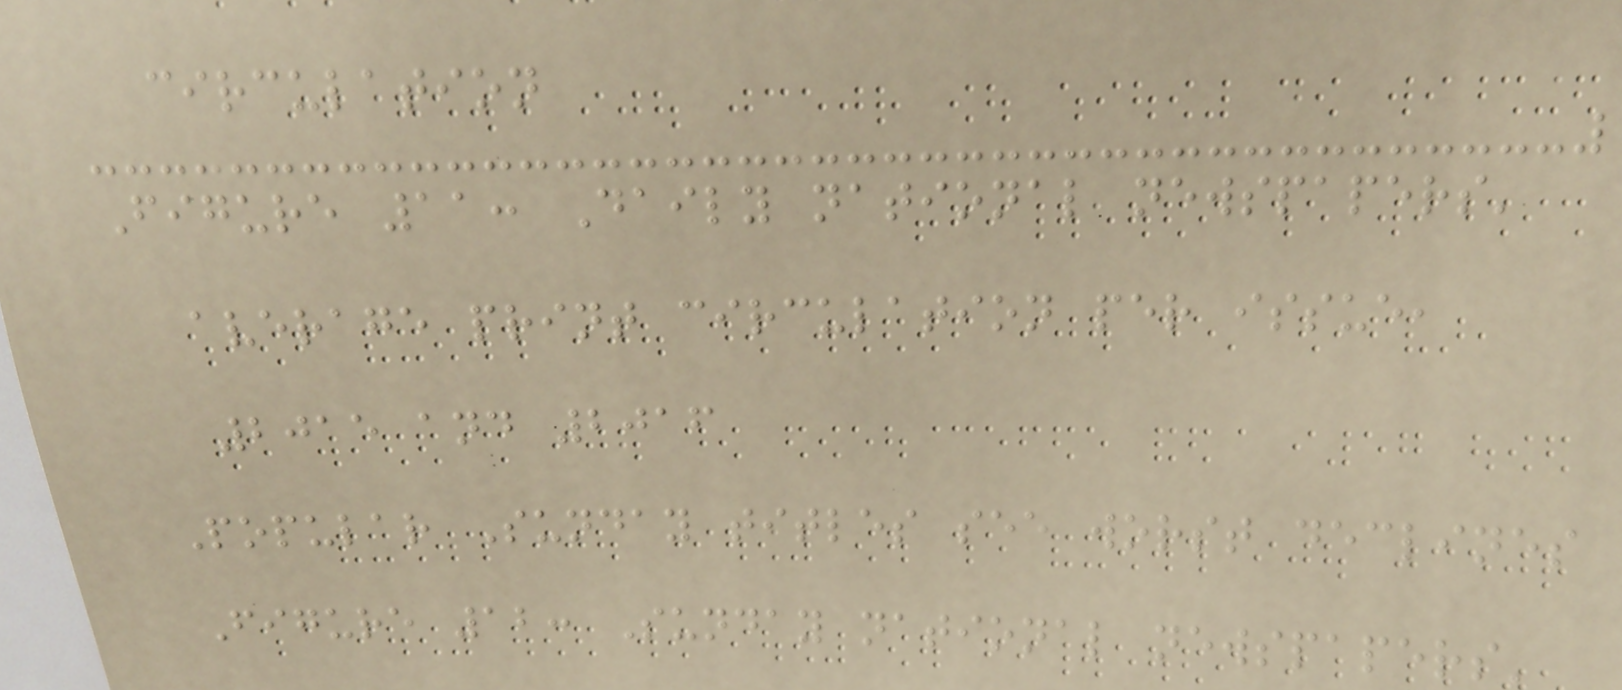circulation
Figure 11: Daily national newspapers'
average print circulation per issue,
2015 and 2016
Popular Sunday titles see worst declines
Figure 12: Sunday national newspapers'
